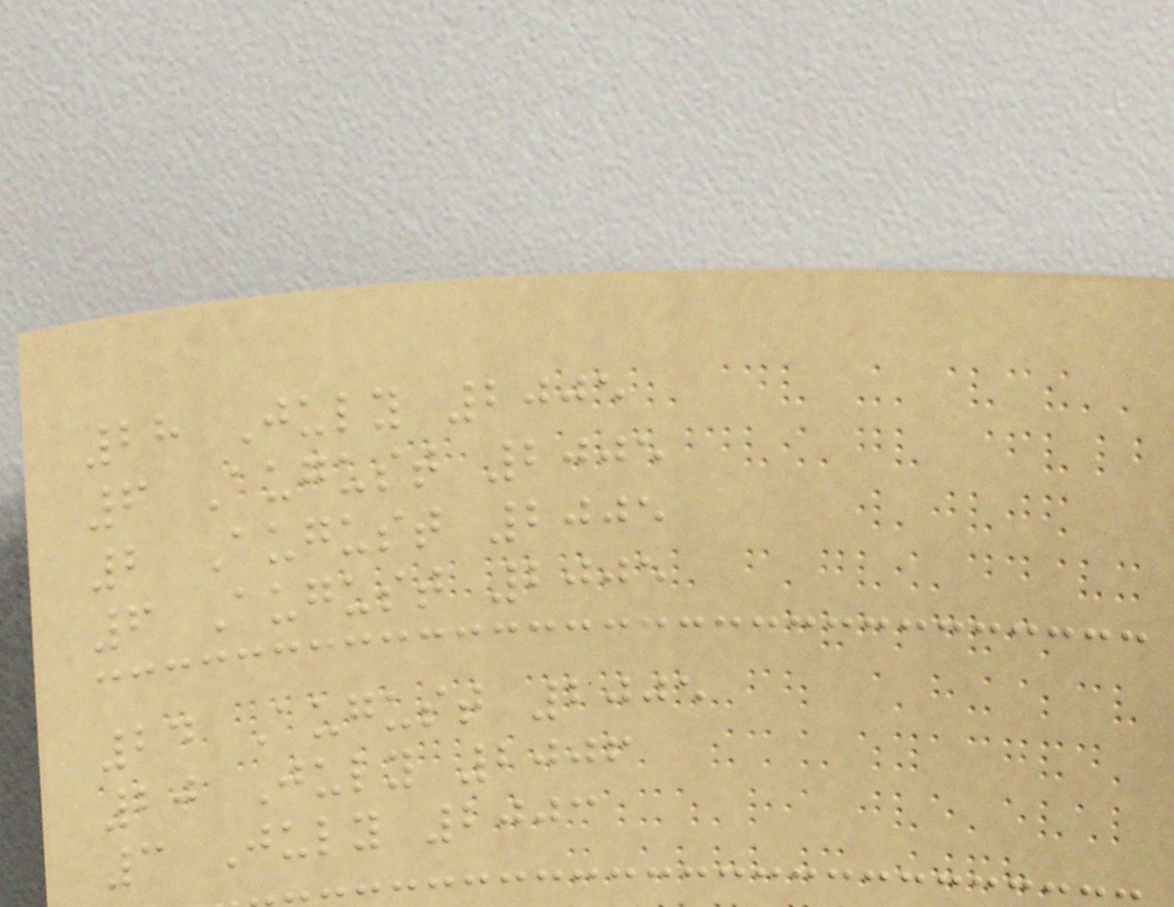28 July 2005
6 August 2005
2 August 2005
6 August 2005
24 August 2005
20 July 2006
3 July 2003
